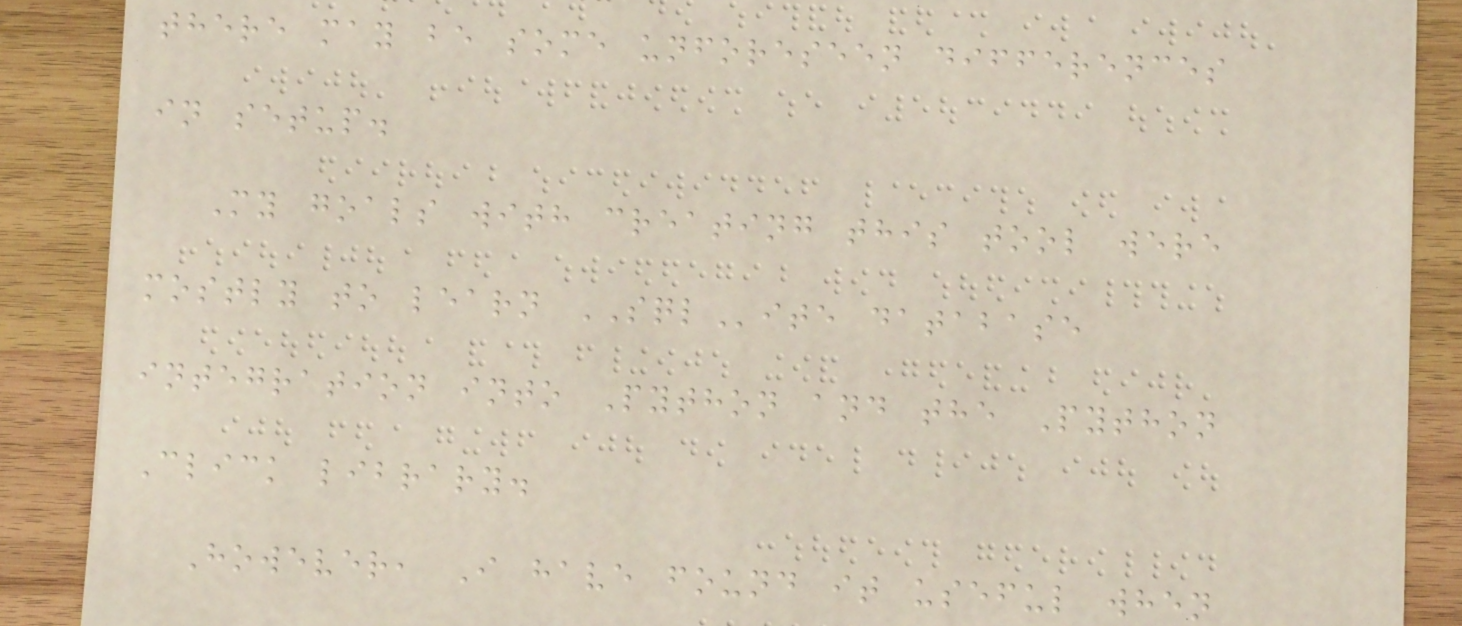there may be some unforeseen differences
in setup.
My goals with creating this tool were
mostly to learn SQLite database
integration into Python and the Python
Click library.
However, I have found it useful when
